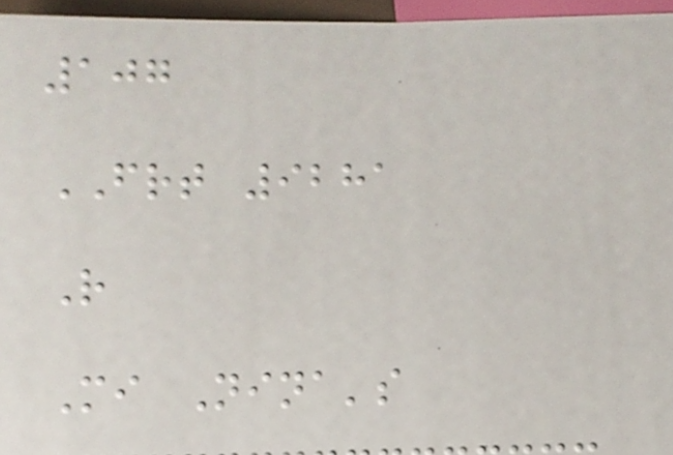107
FRT 9281
R
Mi Nina's
